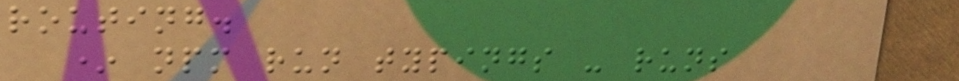routing.
* npm run typings - runs
